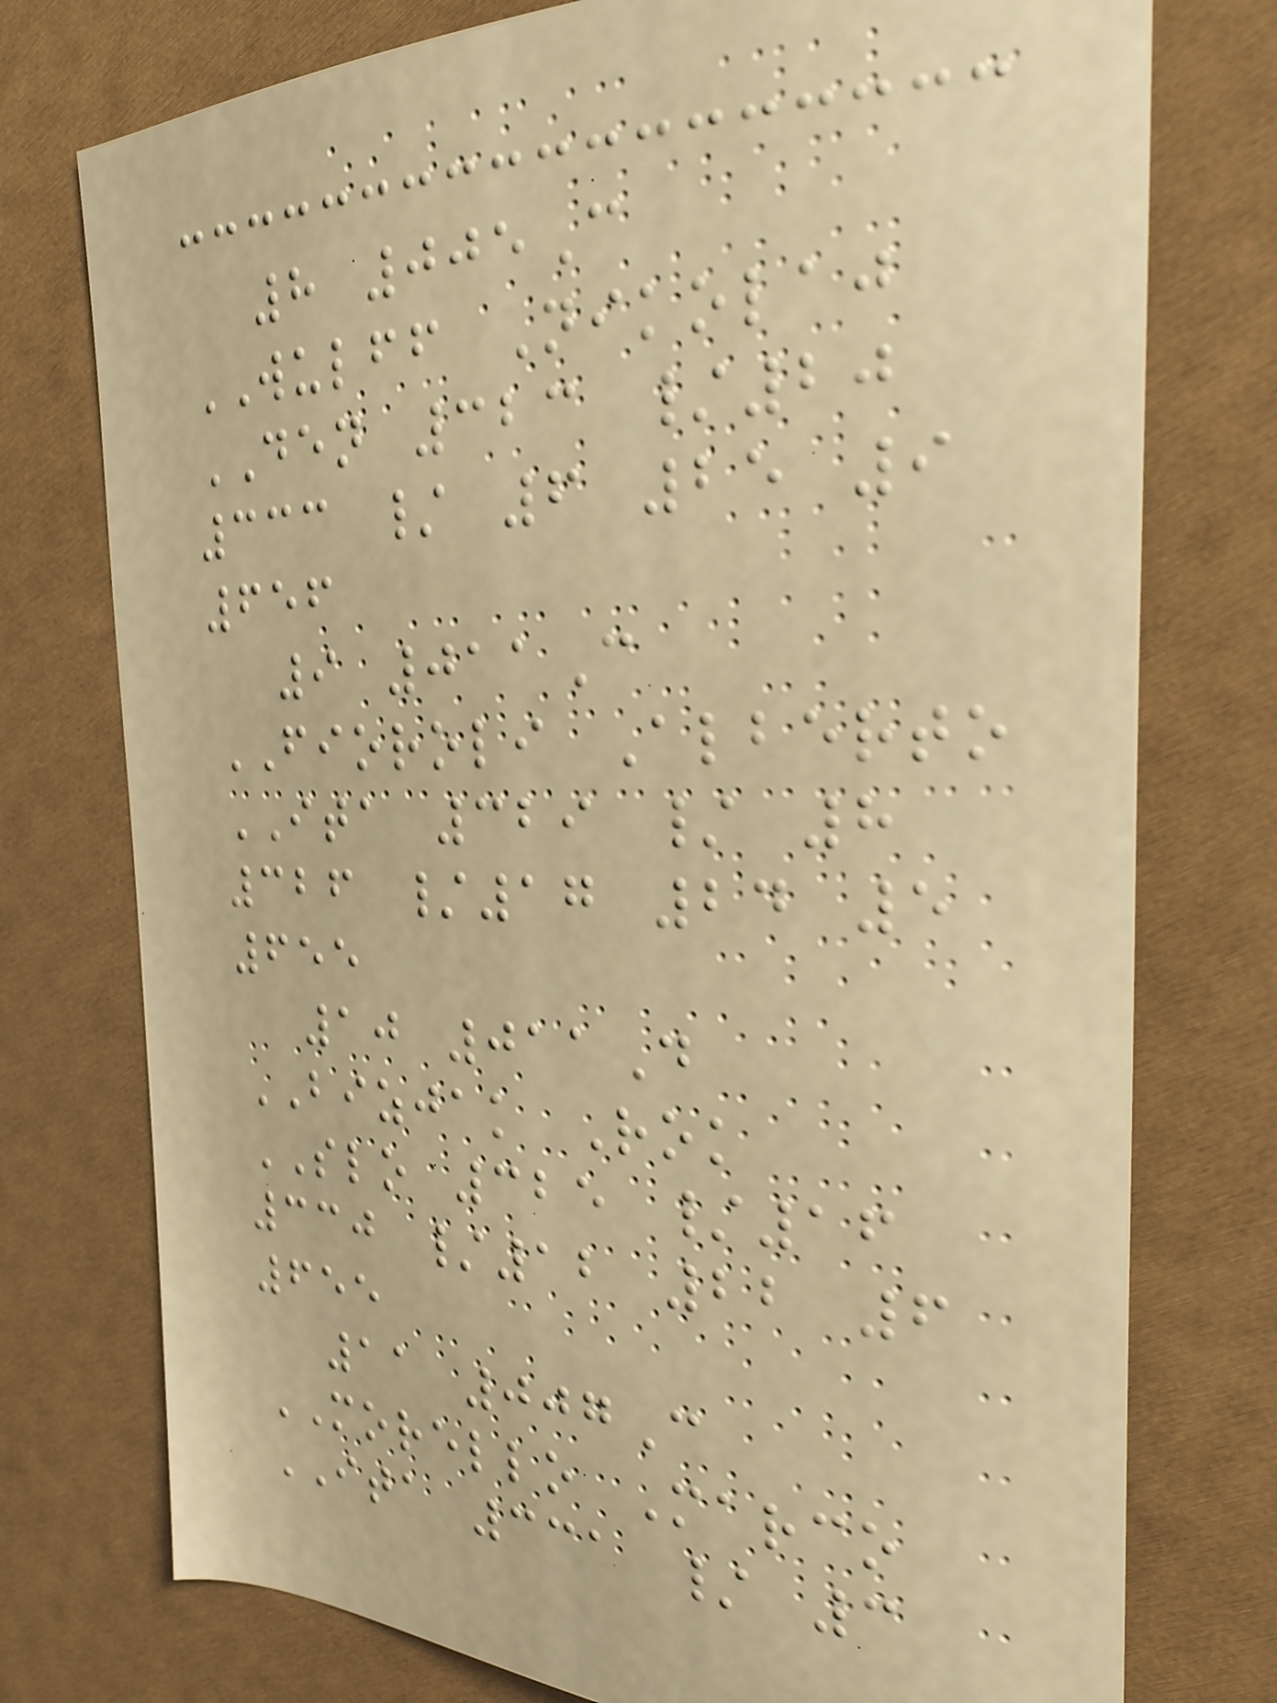8 005C
WULFF Nikolaj
DEN 323 /20
333 / 6 25 9
656
9 011C
FIOROLI Alberto
ITA 329 / 8
326 /17 24 5
655
10 011D
BIZJAK Rok
SLO 325 /16
330 /12 22 6
655
11 007C
MORELLO Marco
ITA 331 / 3
